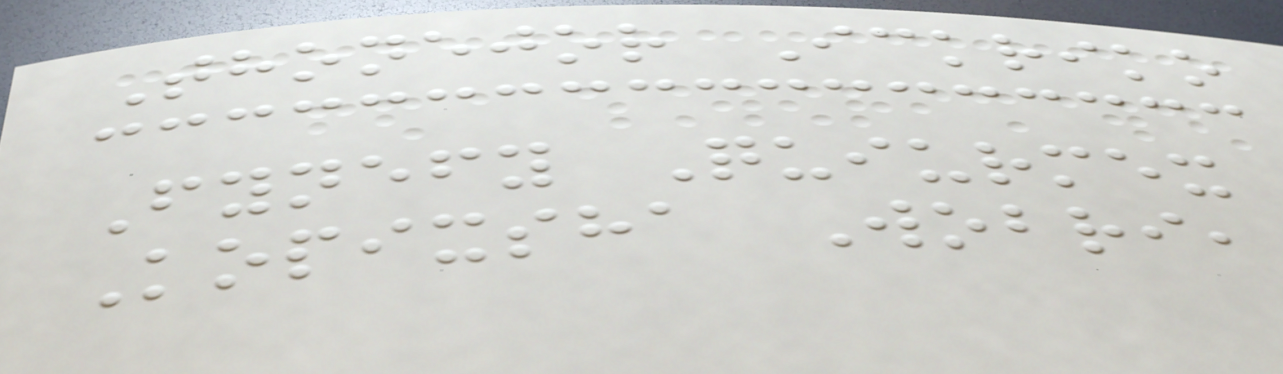Thonejor Ickriko
Fynefy Quiurmex
Kopixsha Wobri,
